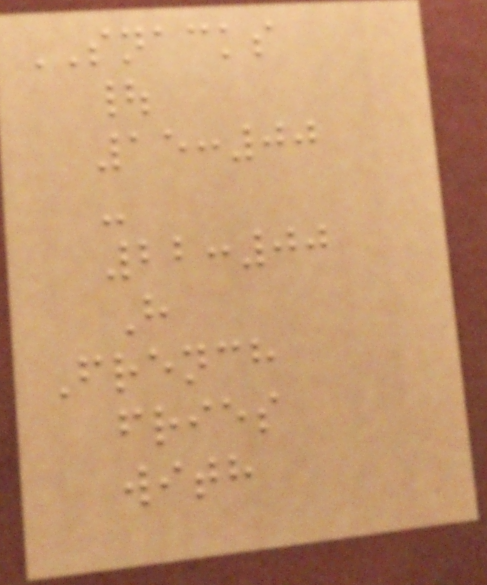SNACKS
|
15:00
-
22:00
H
French
fries
with
